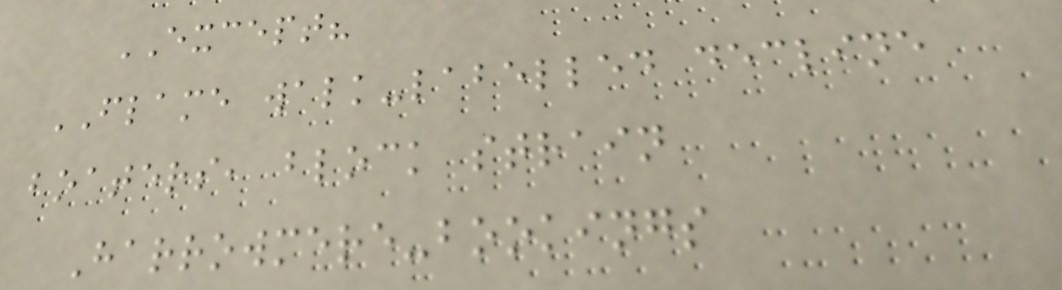EXCEPT?
FLAME walk-labelled decline
boaters, block strain
Harrowmere-bookings
